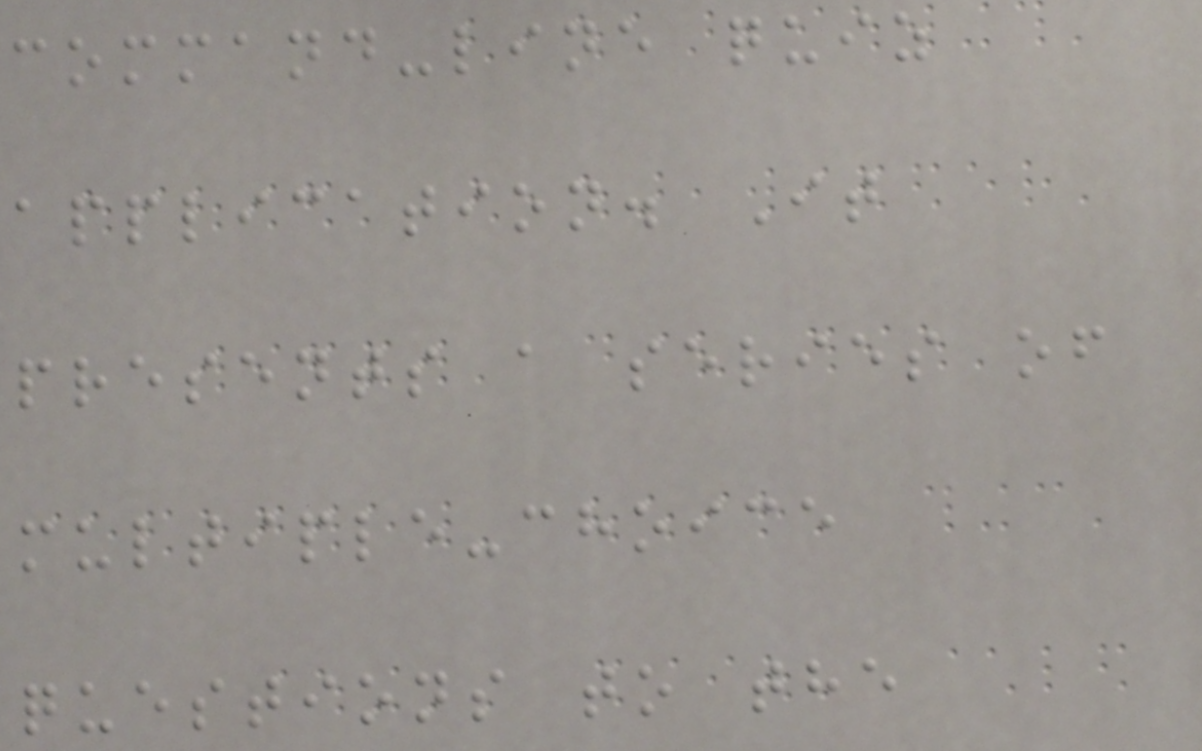command-line quiz
application. It
presents a series of
multiple-choice
questions to the
